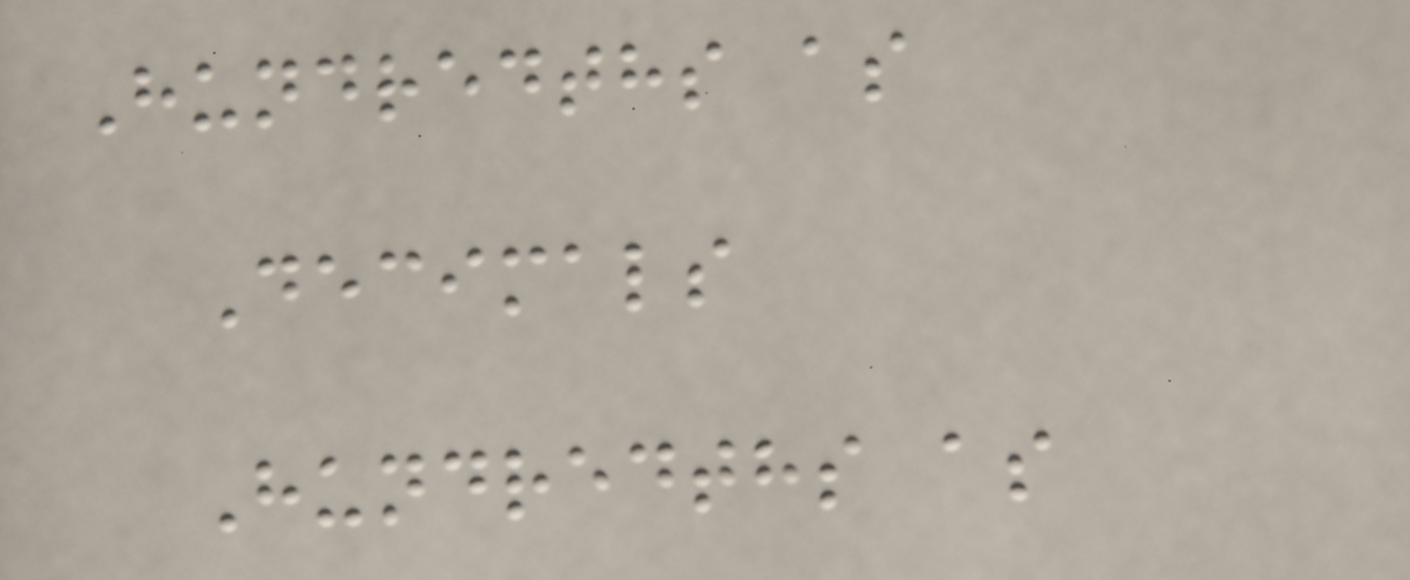Hundredths as
Decimals
Hundredths as
